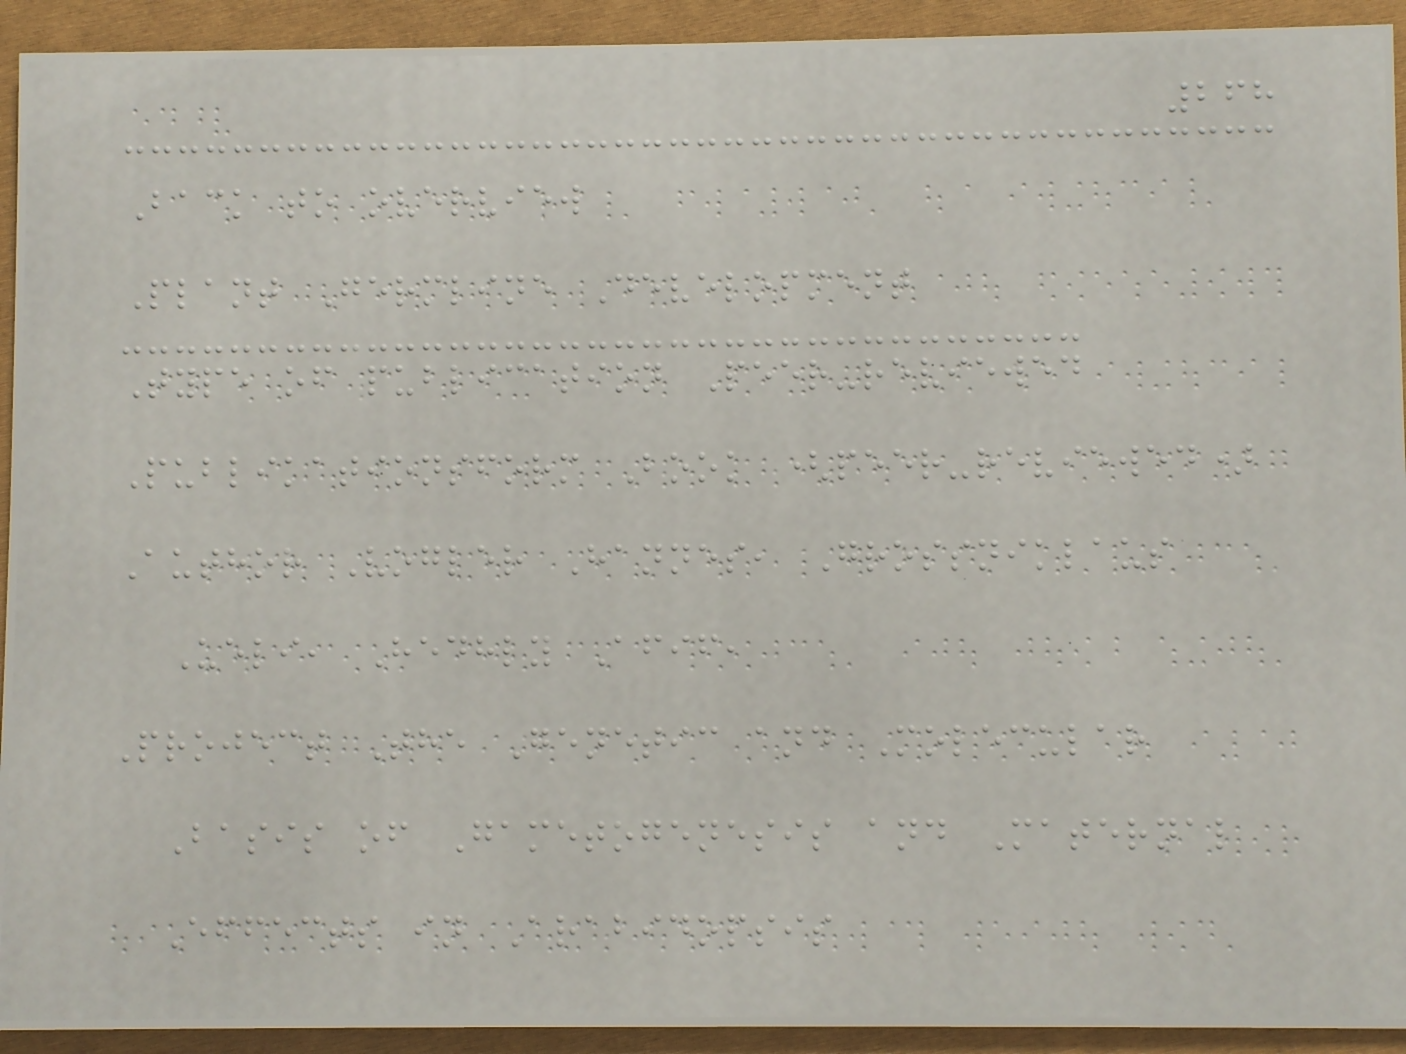268
Back to overview
Plant Germline Development
Type of publication Peer-reviewed
Publikationsform Book (peer-reviewed)
Author Vogler Hannes, Grossniklaus
Ueli, Hedhly Afif,
Project The Genetic and Molecular
Basis of Gametogenesis and Maternal
Effects in Arabidopsis
